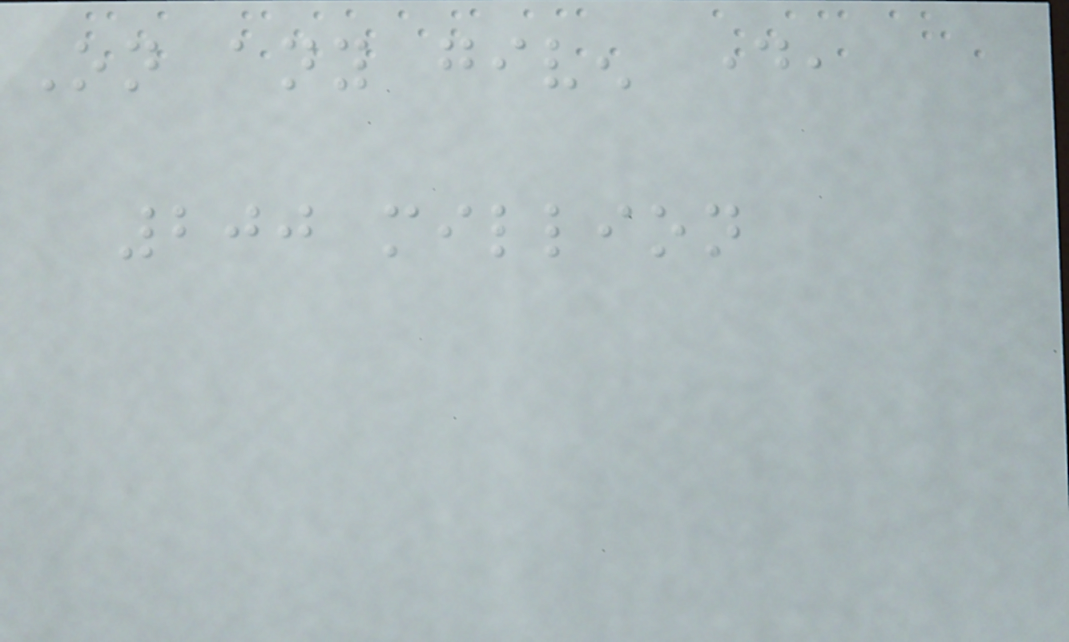On any given day,
200 million
